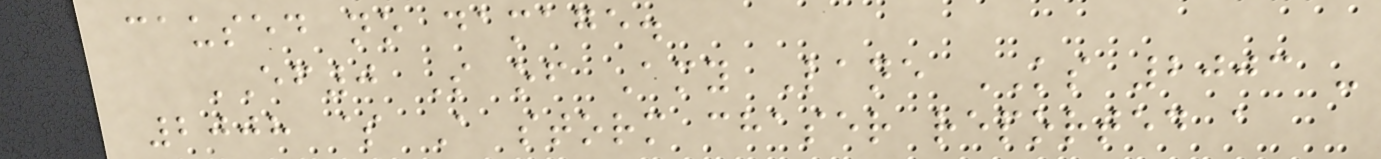caused no damage.
EF0 S of Amy Lane KS 2003 -
2008 $ A storm chaser reported a
